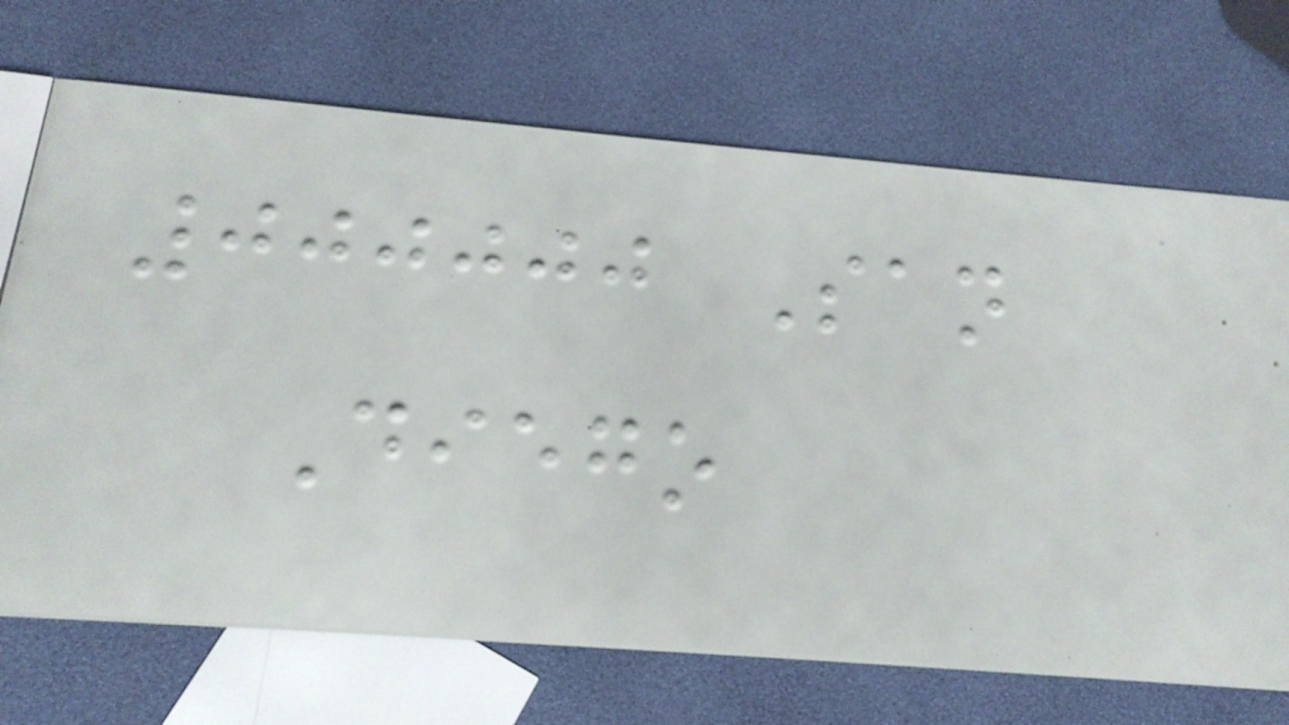000000 San
Diego
